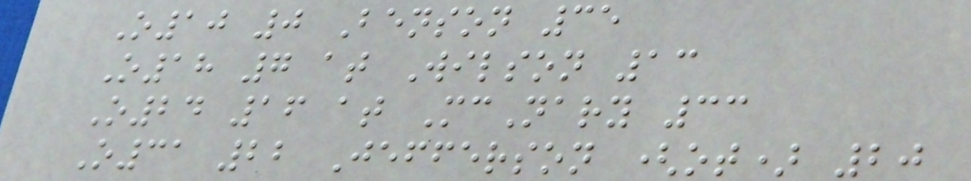O10 0 Benson 35
O18 7 at Wilson 13
O24 16 at McNary 33
O31 22 Jefferson (ot) 20
